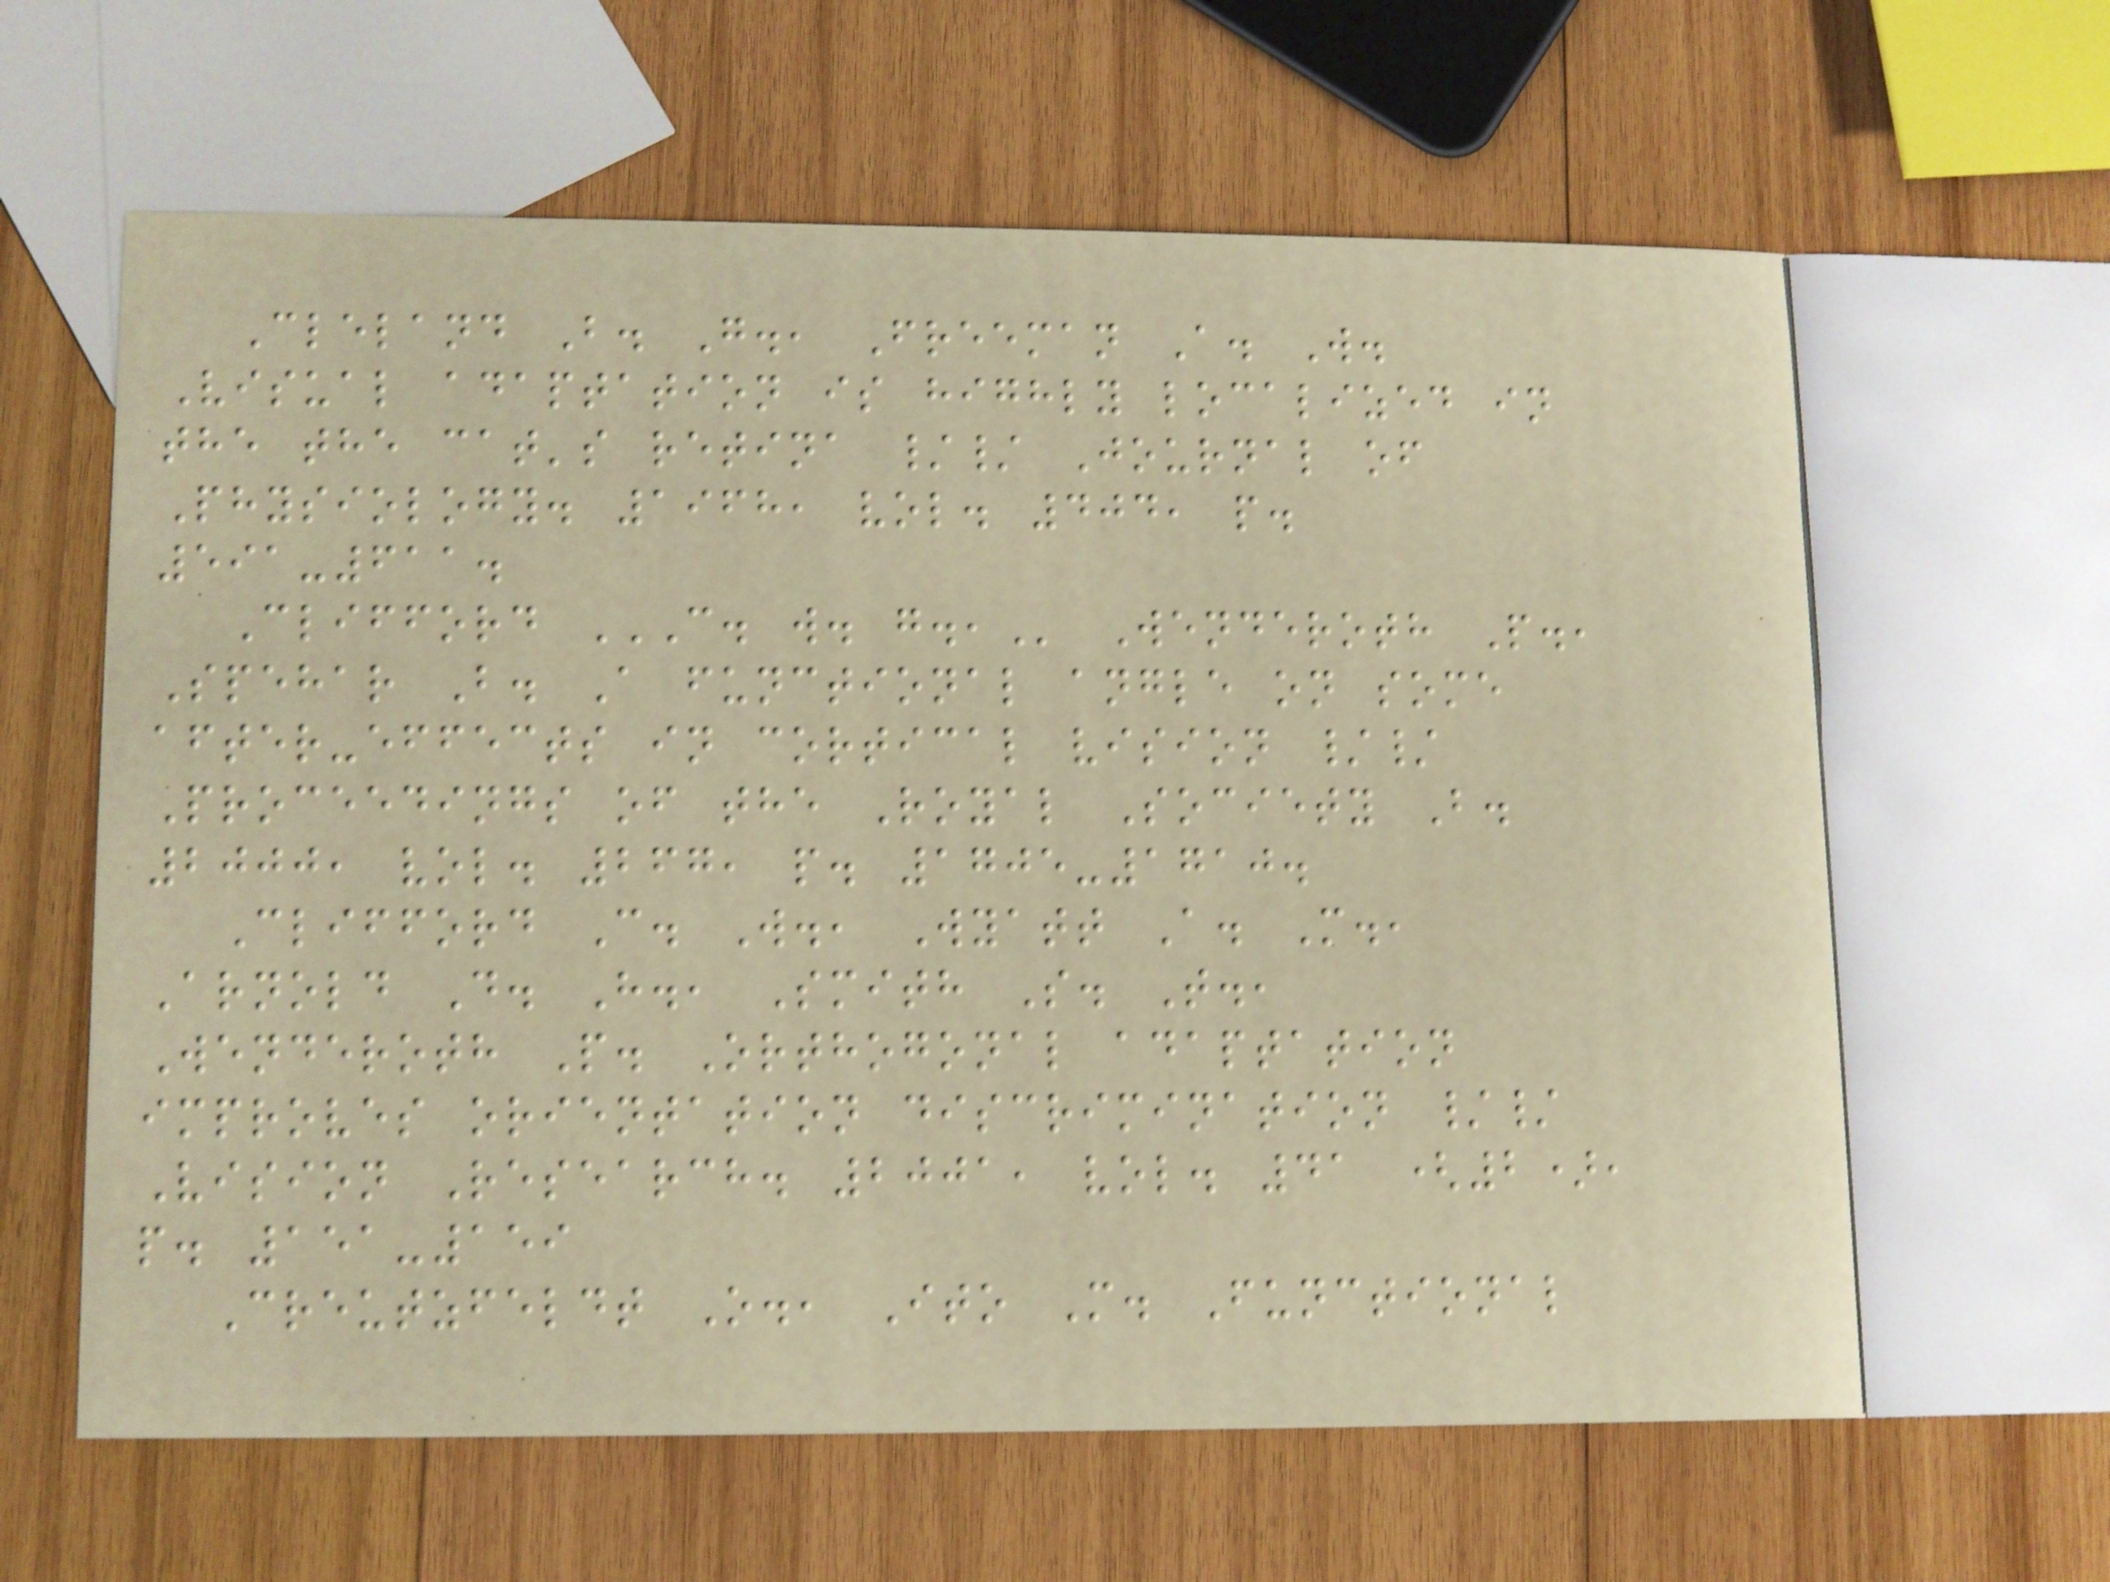Cleland B. G., Freeman A. W.
Visual adaptation is highly localized in
the the cat's retina // Journal of
Physiology. 1968, vol. 404, p.
591-611.
Clifford C. W. G., Wenderoth P.,
Spehar B. A functional angle on some
after-effects in cortical vision //
Proceedings of the Royal Society B.
2000, vol. 267, p. 1705-1710.
Clifford C. W., Wyatt A. M.,
Arnold D. H., Smith S. T.,
Wenderoth P. Orthogonal adaptation
improves orientation discrimination //
Vision Research. 2001, vol. 41 (2),
p. 151-159
Creutzfeldt O., Ito M. Functional
